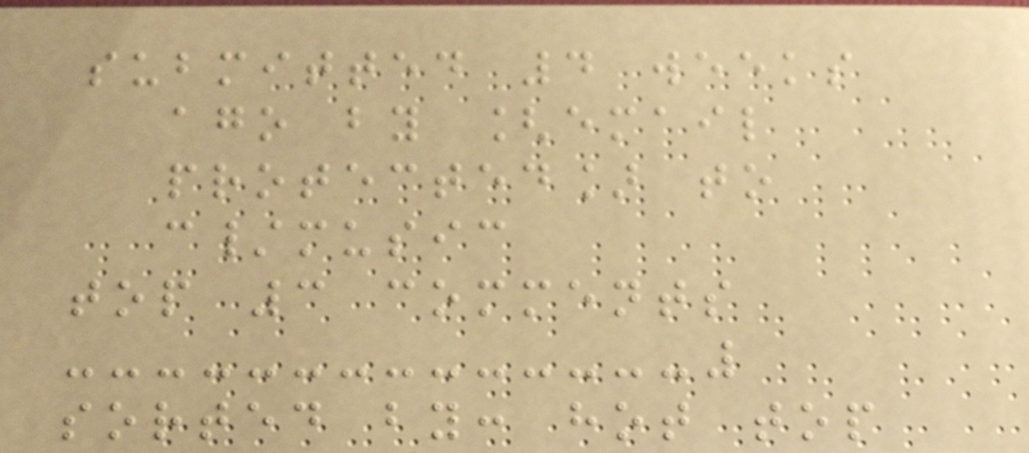submitted 4 weeks
ago by [email
protected] to
c/music
top 3 comments
sorted by: hot top
